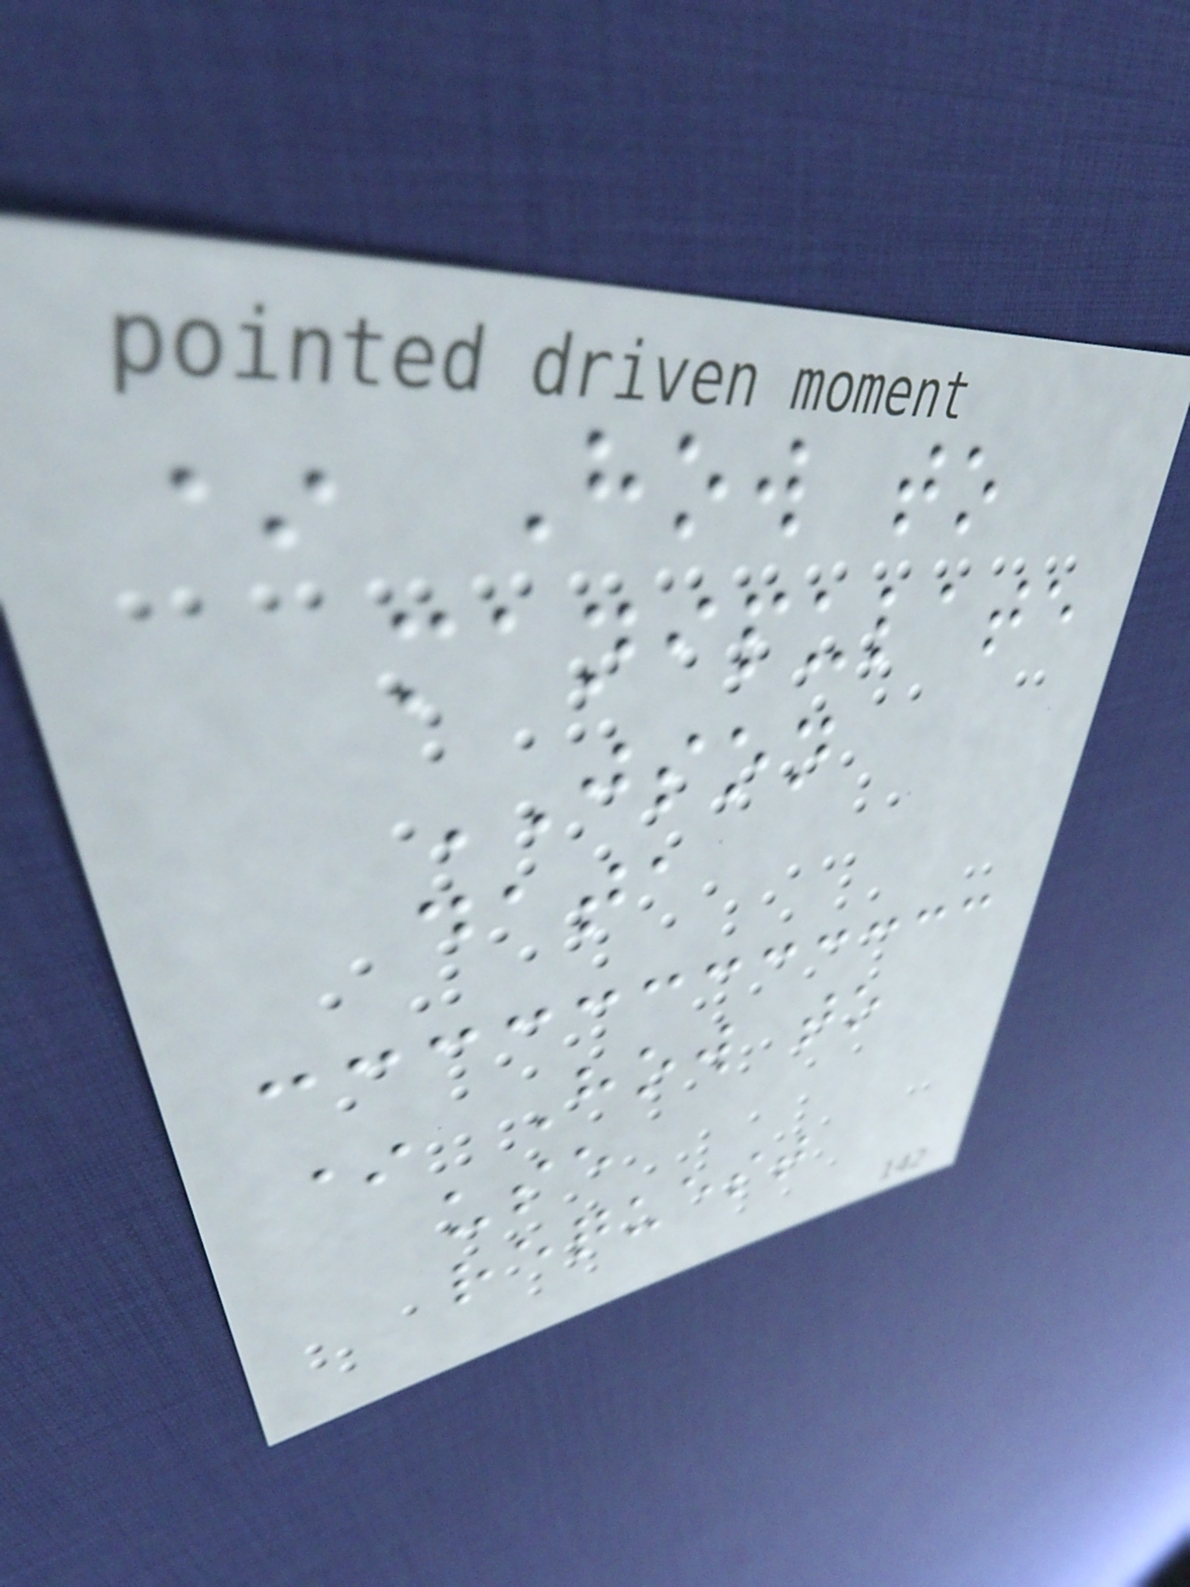* How to
manipulate
JSON
data
* How to
use
request
